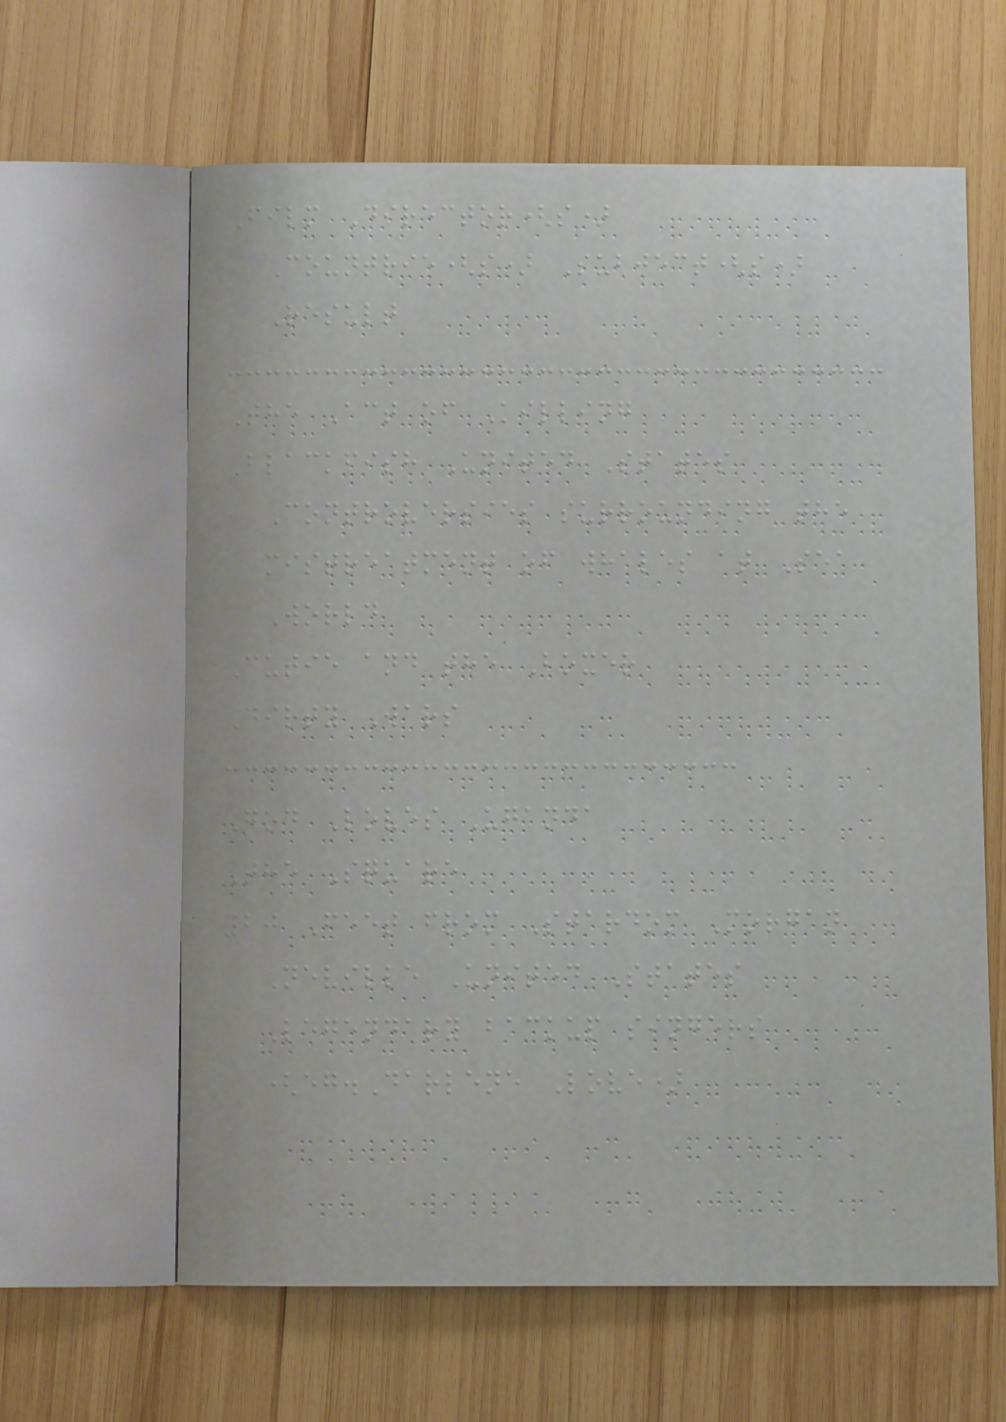Film Director(s)
Countrie(s) Subject(s)
Result
The Act of Killing
Blackfish United States
Controversies surrounding the
mistreatment of whales at Sea
World
Cutie and the Boxer
Dirty Wars
God Loves Uganda
The Square
20 Feet from Stardom Morgan
Neville United States
Legendary backup singers
(eg.Darlene Love)
